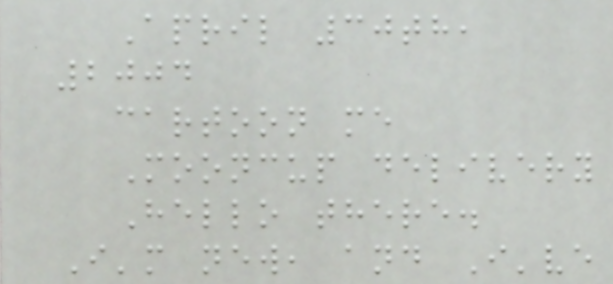April 30th,
2004
cartoon me
Mooncup delivery
Hello there.
I'm new, and I've
